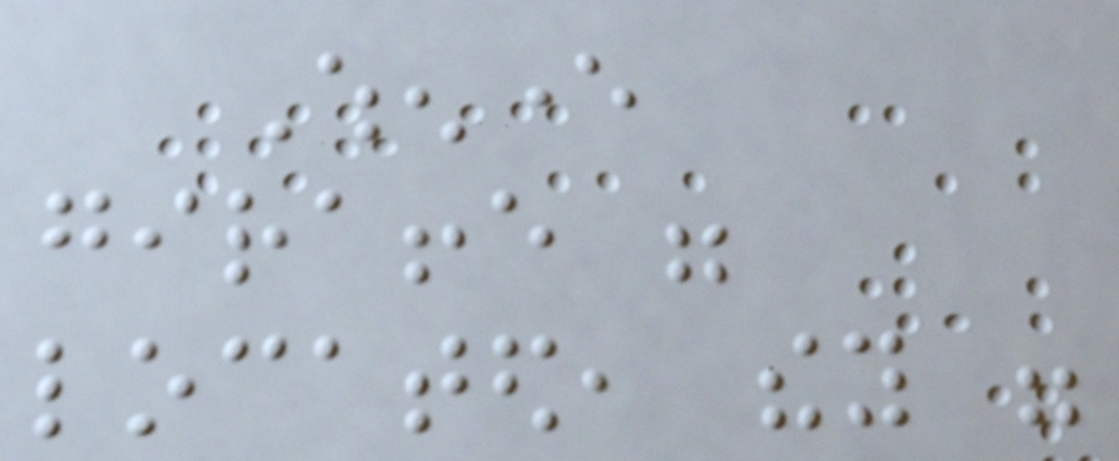Whenever
giraffe were
located, they were
